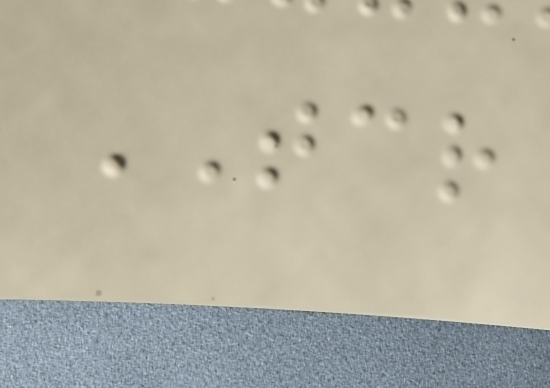TCR
